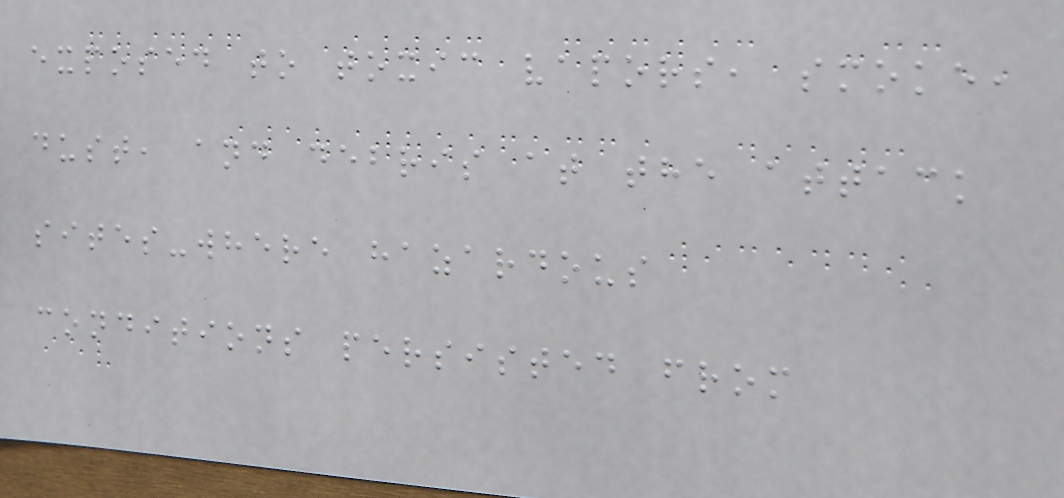exposed to toxic vapors, smoke,
dust, and debris at the attack
sites-where hazardous
conditions persisted from
